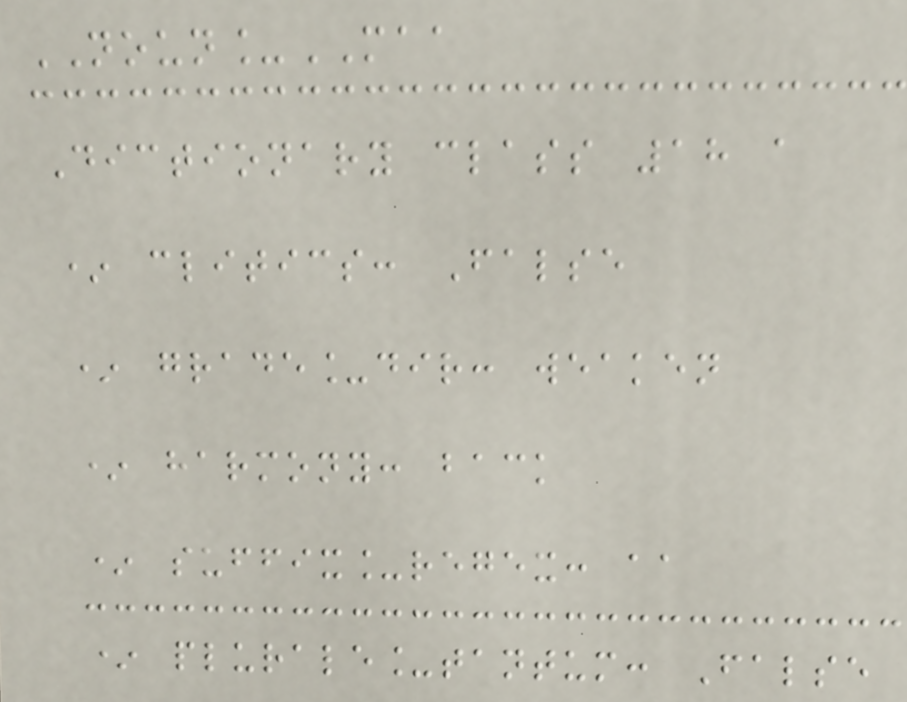NOUN_MAA
Dictionary class 18 a
* clitics: False
* grade_dir: weaken
* harmony: back
* suffix_regex: aa
* plurale_tantum: False
